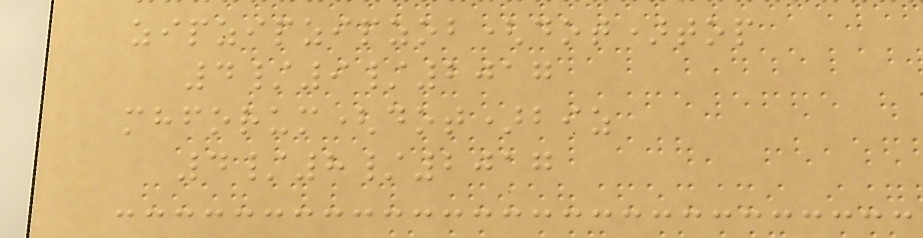zipzipzipzob(dot)top
4/9/2017
mhforum(dot)biz
4/8/2017
